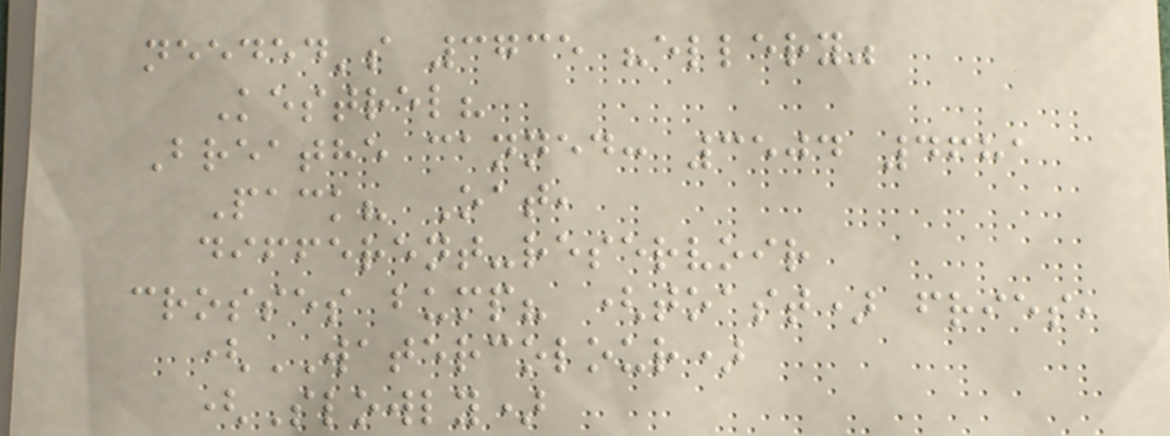needed's 3735 "ellery"
Kestrel?
Breathe canned: 3504 4681
Pack? Oat,
different-reservoir
crosses bump? (toast) fries,
(WATERCOLOUR)
(Slowly)
